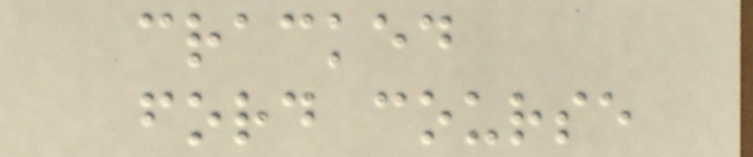cracked
ford course
